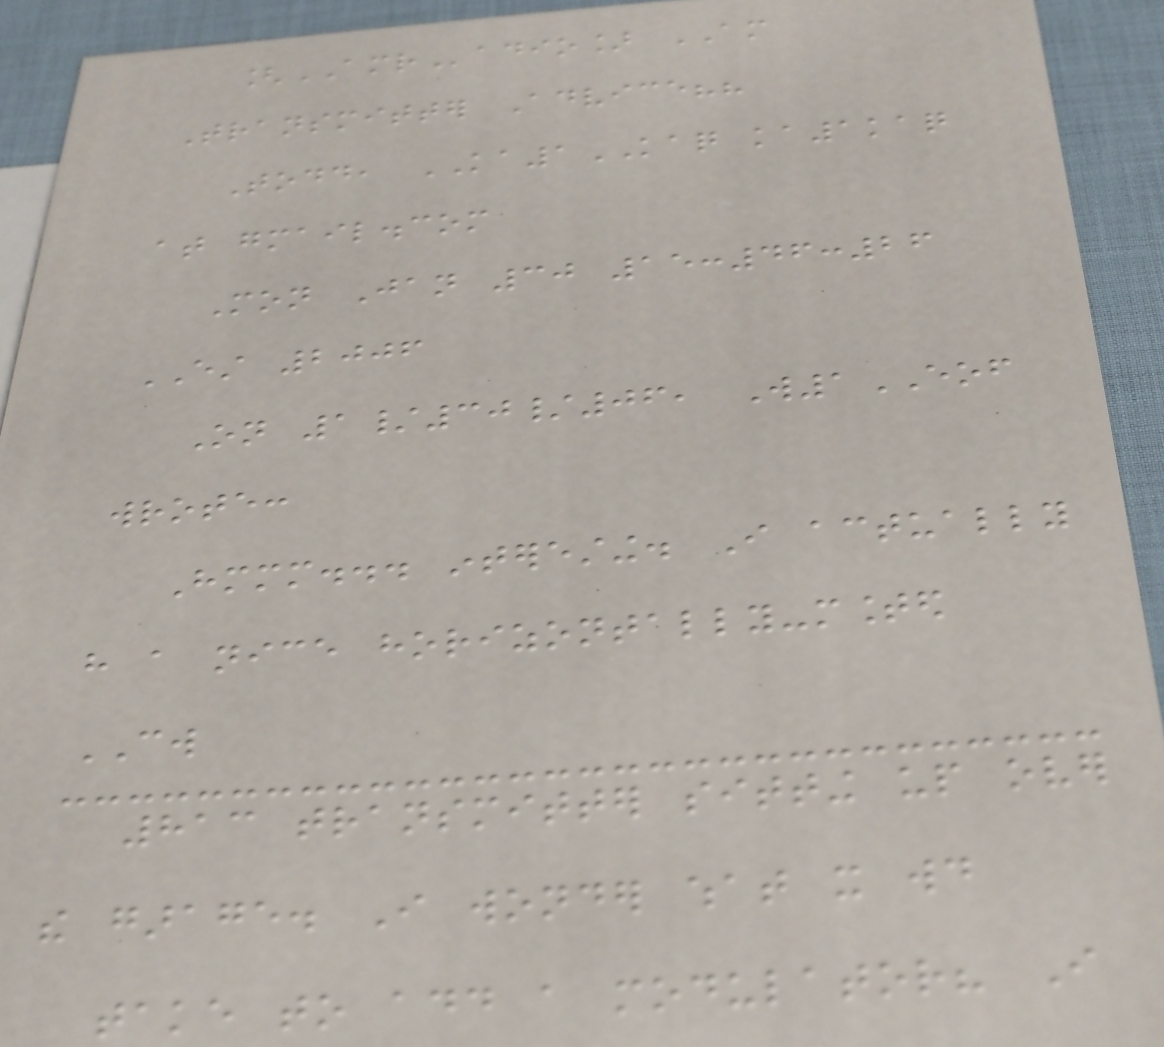[AMRadio] AM
Transmitter Advice??
Todd, KA1KAQ ka1kaq
at gmail.com
Mon Jan 30 15:46:26
EST 2006
On 1/30/06, W1EOF
wrote:
Hmmm... interesting. I actually
have a nice horizontally-mounted
CW
813 transmitter sitting up over
the garage. I wonder what it would
take to add a modulator? I
